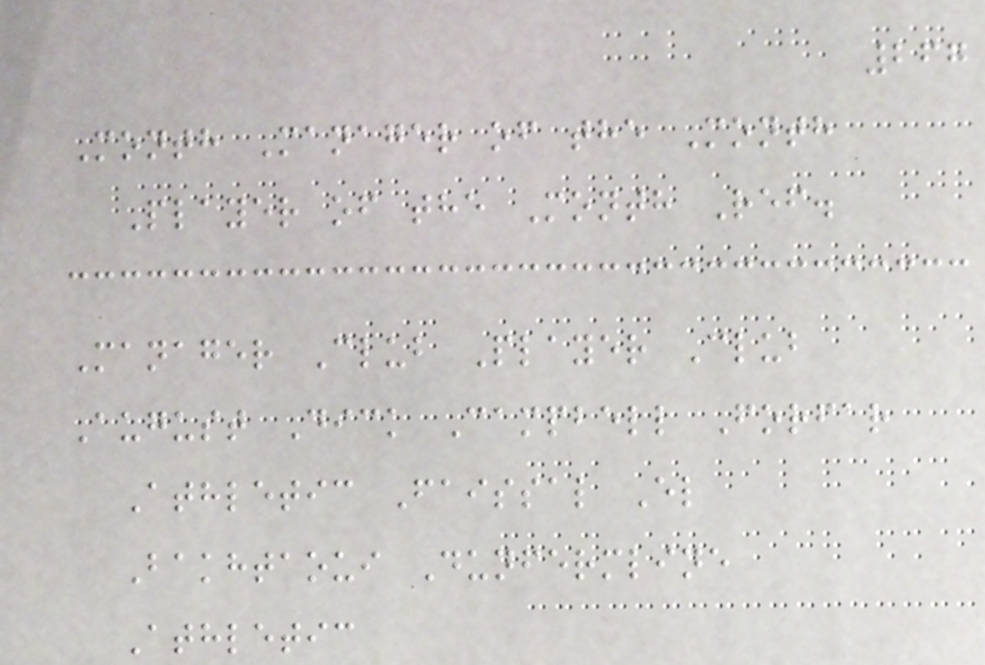267
Month Manager of the Month
Player of the Month Ref.
Manager Club Player Club
August Dick Campbell Forfar
Athletic Faissal El
Bakhtaoui Dunfermline
Athletic
